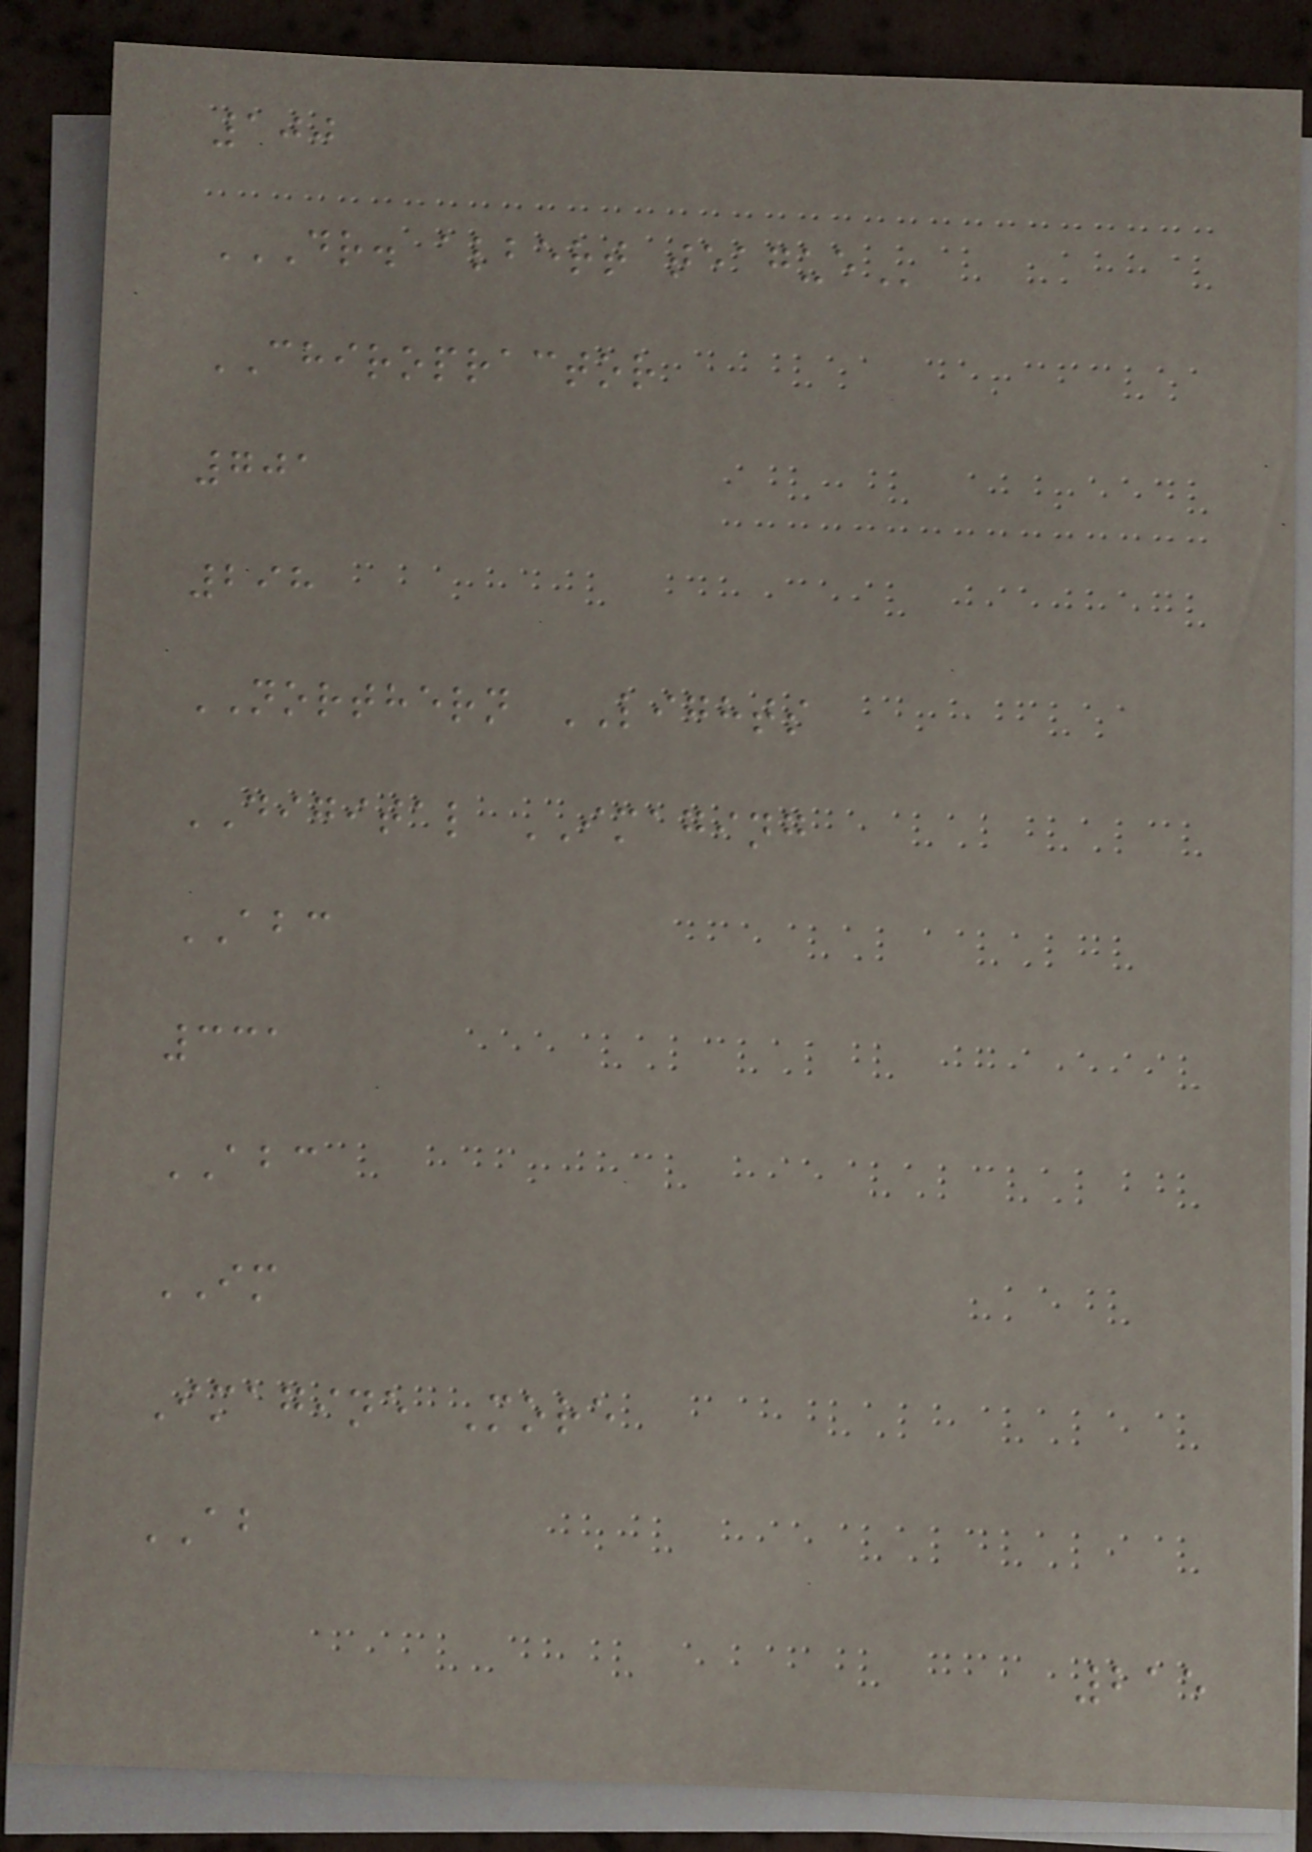100
DR. ALBERT TEAGUE
CHIROPRACTOR
701
298
NORTHERN LIGHTS
DIGITAL IMAGING
ABC
331
ABC
IM
Imagine More
AB
215
